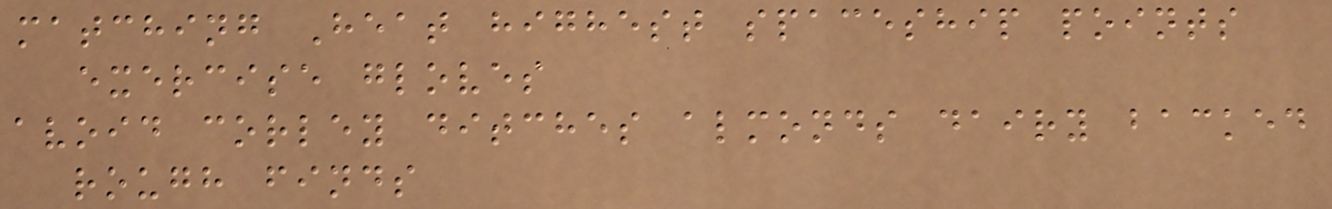matching Heat highest spaceship points
exercise gloves
avoid corley ditches almonds dairy backed
rough finds
